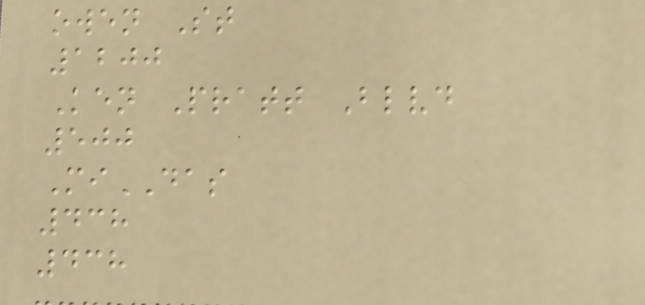owen St
1200
Ken Pratt Blvd
500
MiDAS
438
438
